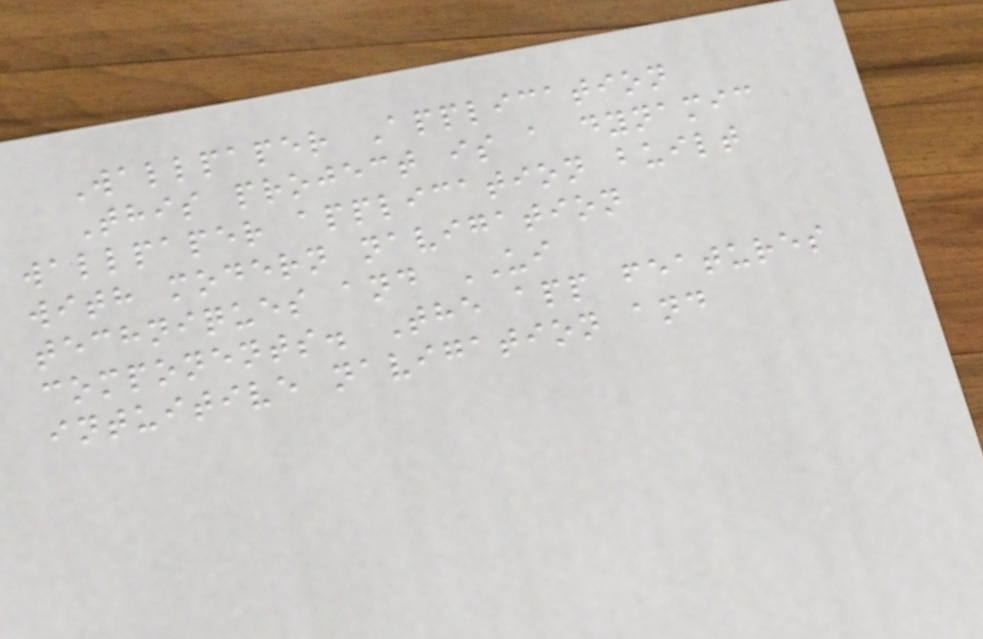Wallpaper Application
This project is a dynamic
wallpaper application built
with modern navigation
techniques and UI
components. The app features
intuitive navigation and
